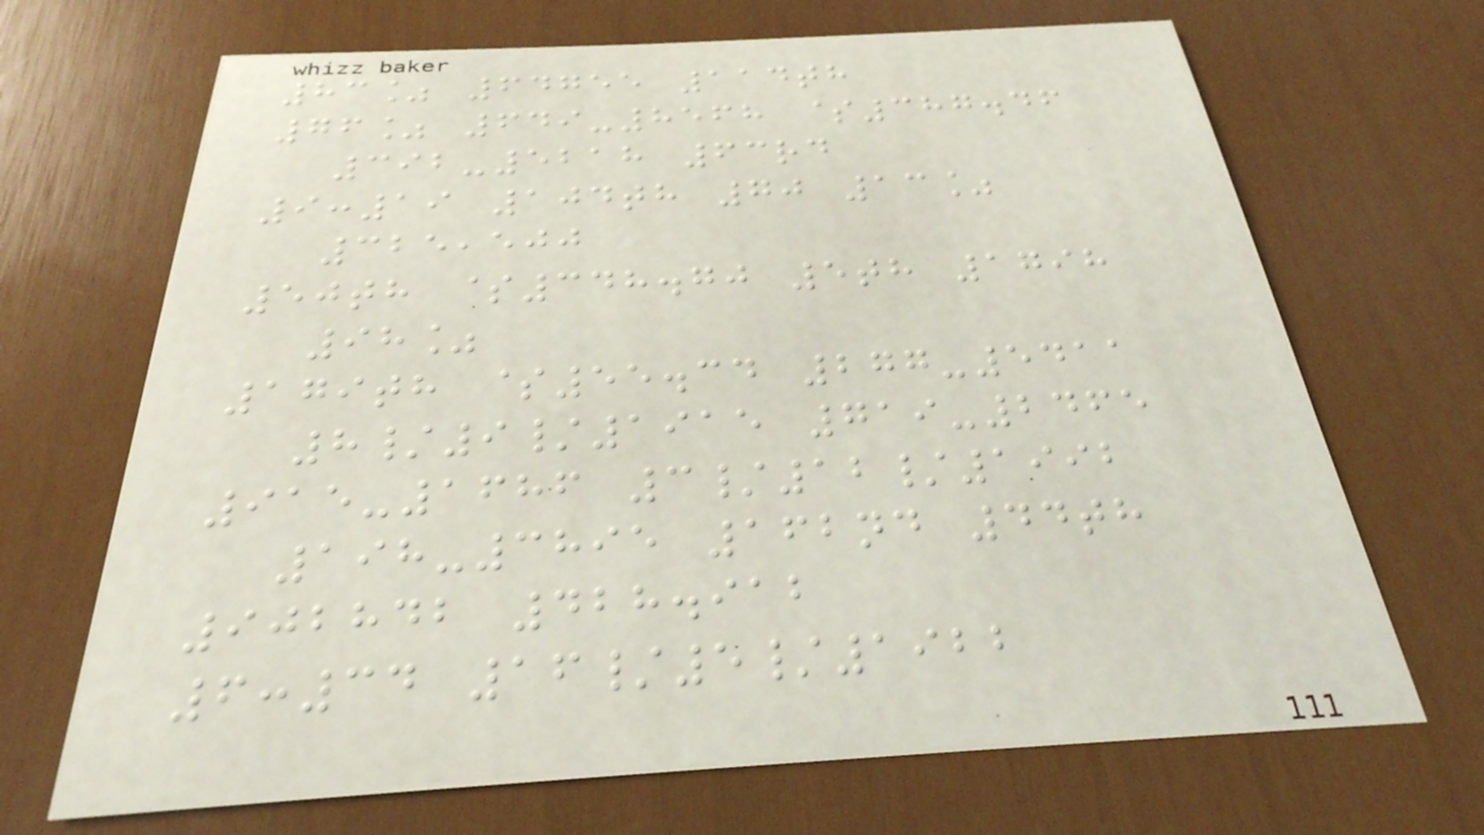83% 64755 114th
76% 649-8568 $387.46
392-5218 63rd
9:19 104th 70 13%
325,500
50th $348.70 5th 1798
98%
179th $55.34 277-5411
8/9/1915 719-2465
915-1686 3/12/1992
198-3895 162nd 44th
902842 428.912
6:34 16/5/1922
